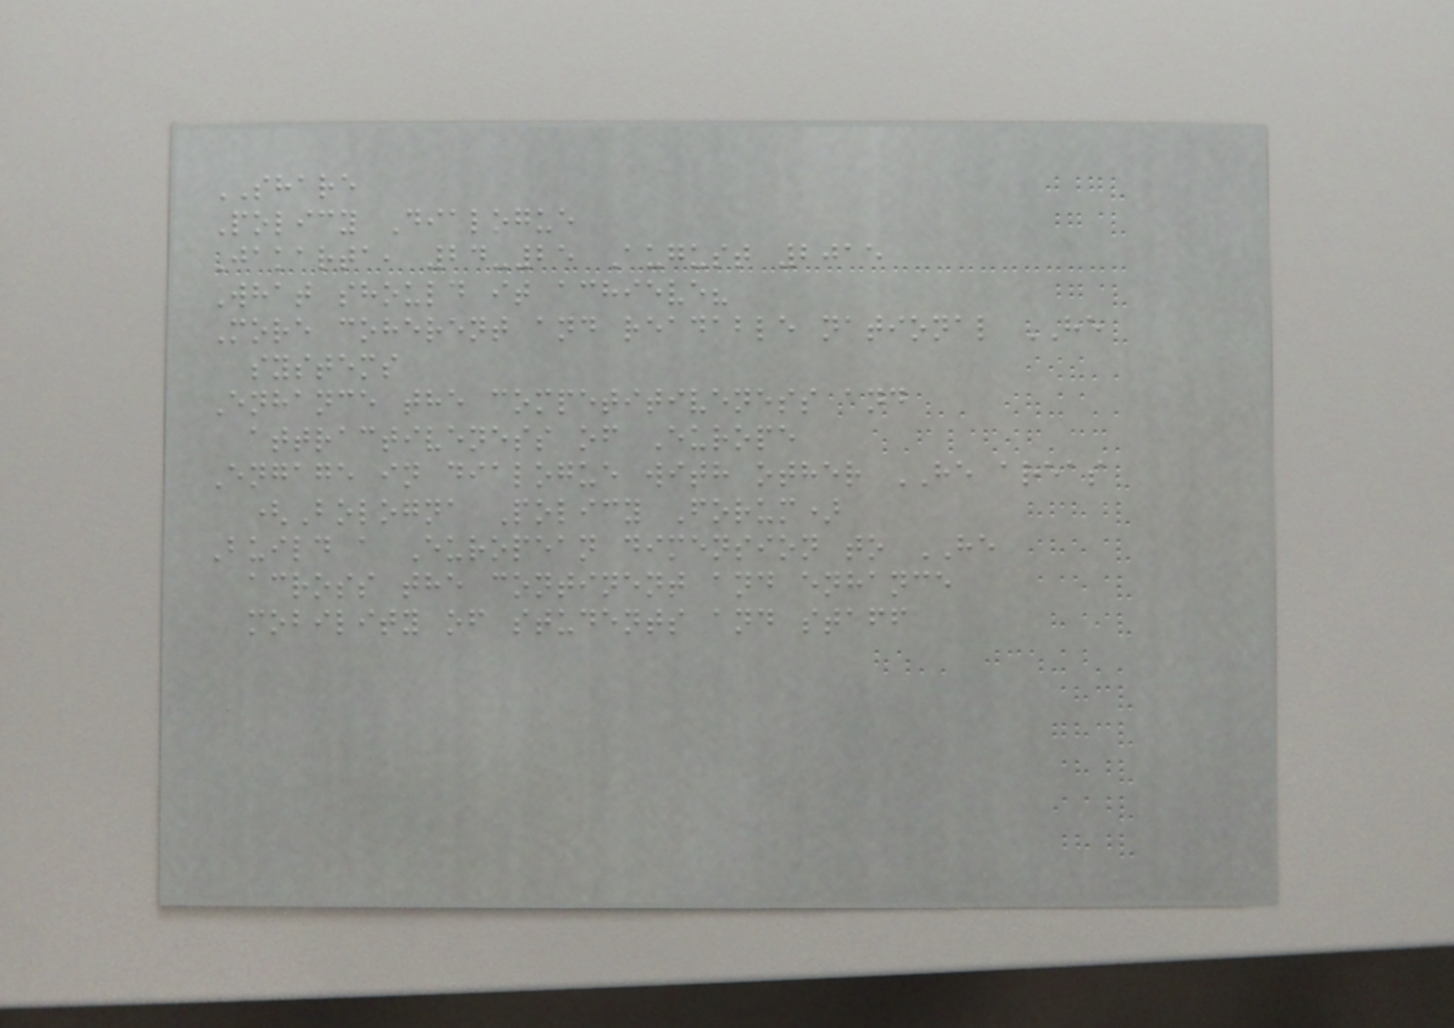SHARE
Policy Dialogue
Jakarta, 24-25 August 2015
What should it achieve?
More coherent and readable national HE
systems
Enhance the competitiveness and
attractiveness of Europe
Engage in dialogue with other HE areas
(Bologna Policy Forum)
Build a European dimension to HE
across the continent and enhance
mobility of students and staff
